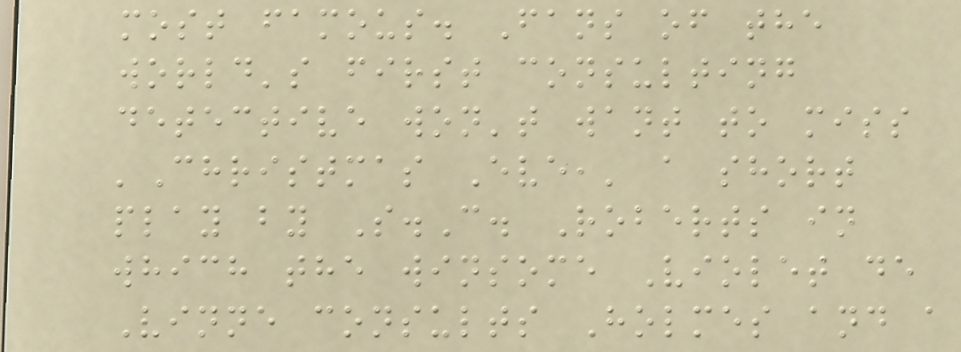most famous. Fans of the
world's first consulting
detective won't want to miss
'Christmas Eve,' a short
play by S.C. Roberts in
which the winsome Violet de
Vinne consults Holmes and a
